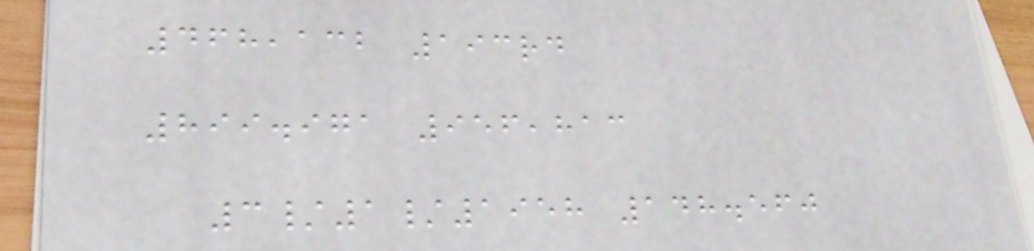468,132 193rd
899.971 956,813
3/1/1958 148.560
